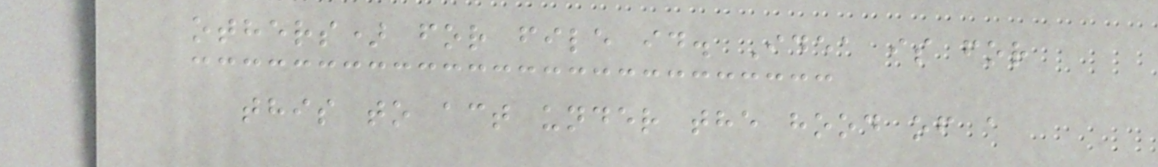others) for file id. Idea is for
this to act under the hood of a
